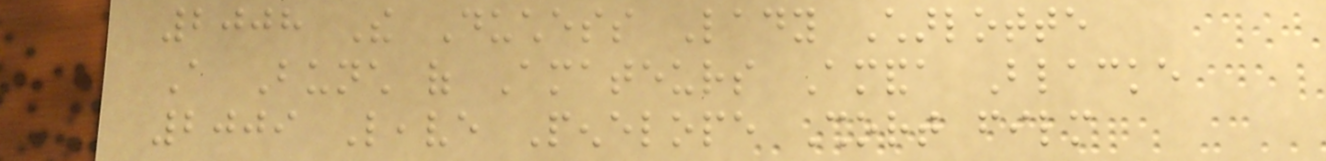2008 The Duchess Lady Charlotte
A Bunch of Amateurs Amanda Blacke
2009 Leave Penelope Short film
